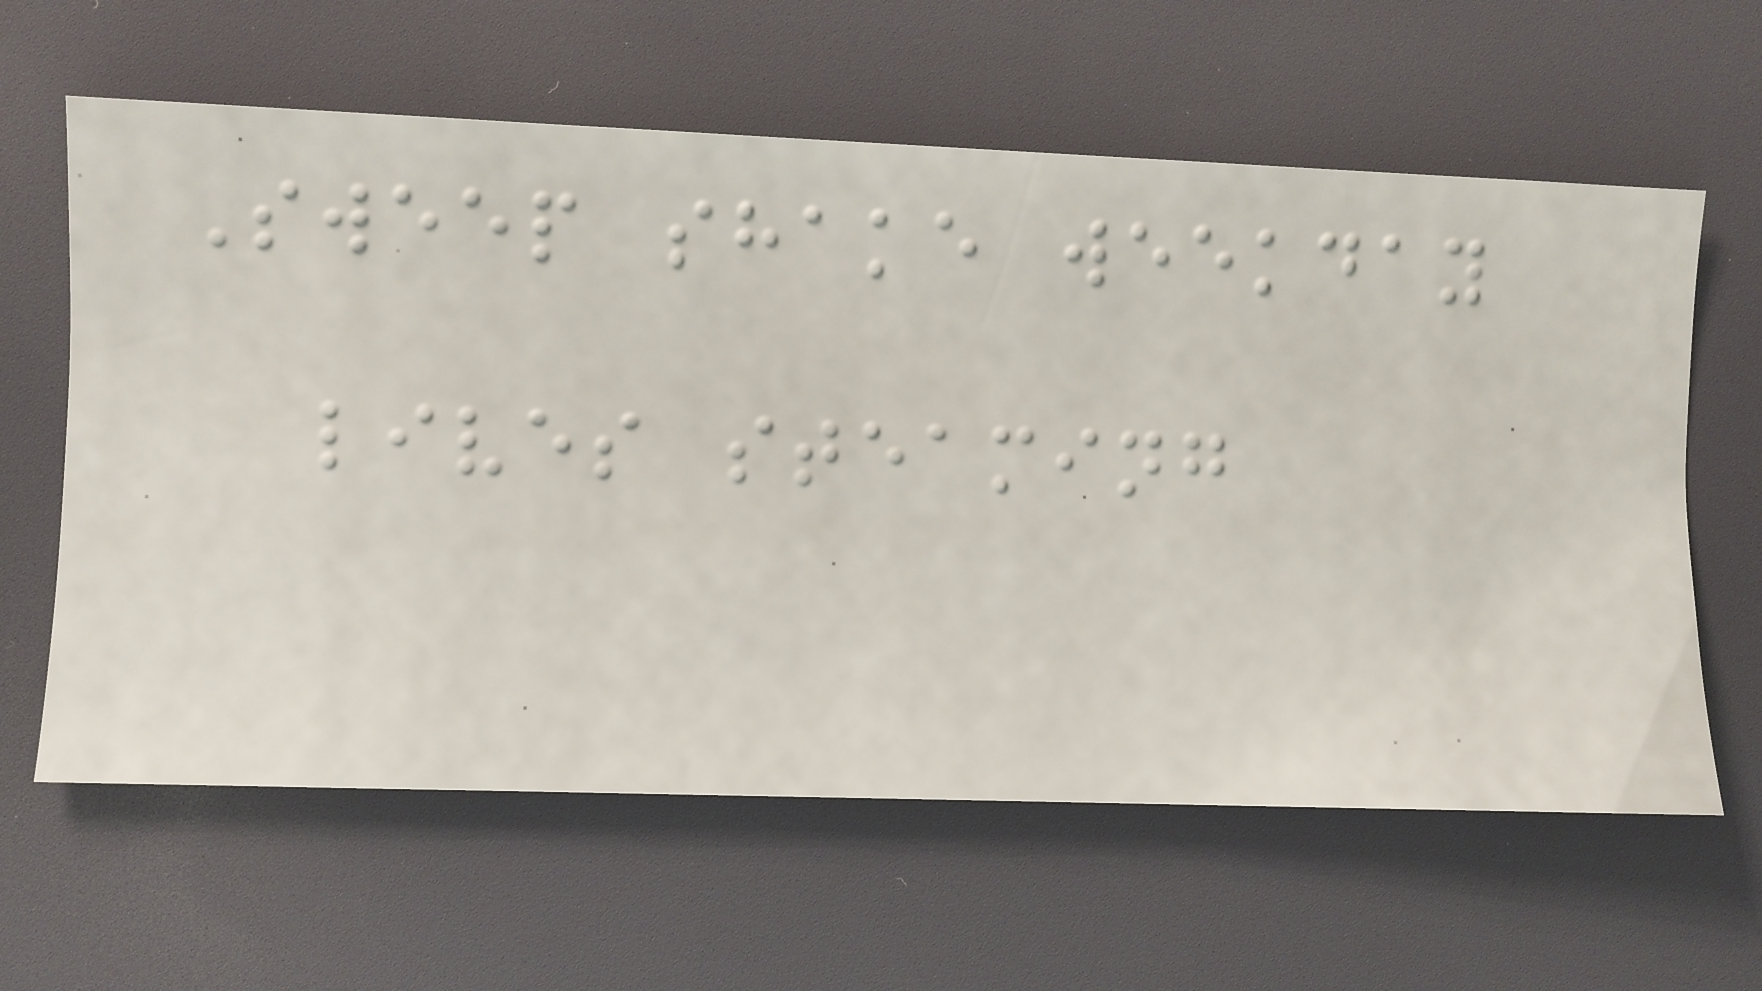Sweep shake weekday
lives steaming
